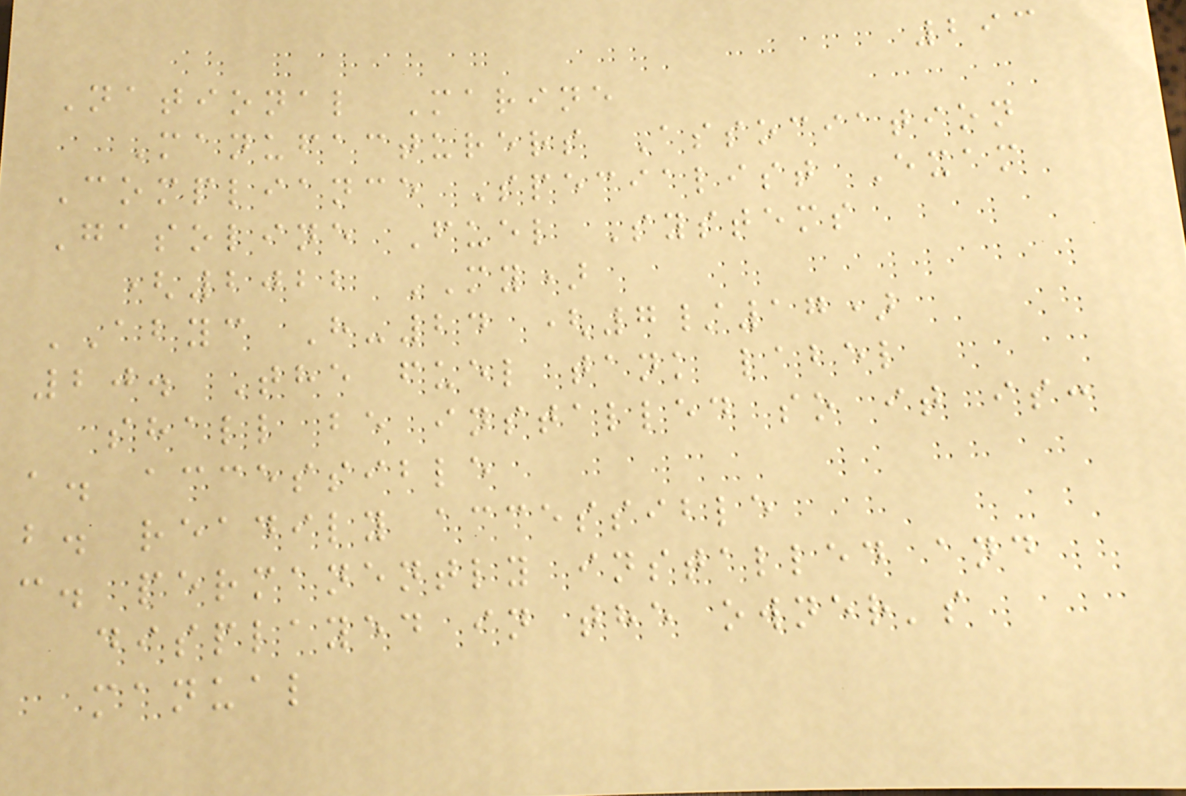293
National Marine
Manufacturers Association
Compliance Specialist Exam
Gasoline Fuel Systems
(2022 MY)
ABYC H-24 (7/17)
20. The fuel tank label
shall be installed so it is:
a. accessible
b. readily accessible
c. permanently installed and
displayed in the owner's
manual
